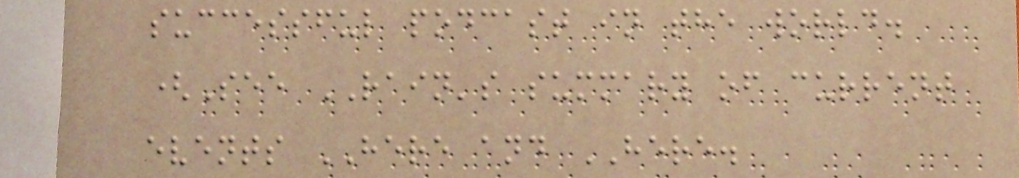successful podcast in the world.
(See RAIN's summary of current
events HERE and HERE.
